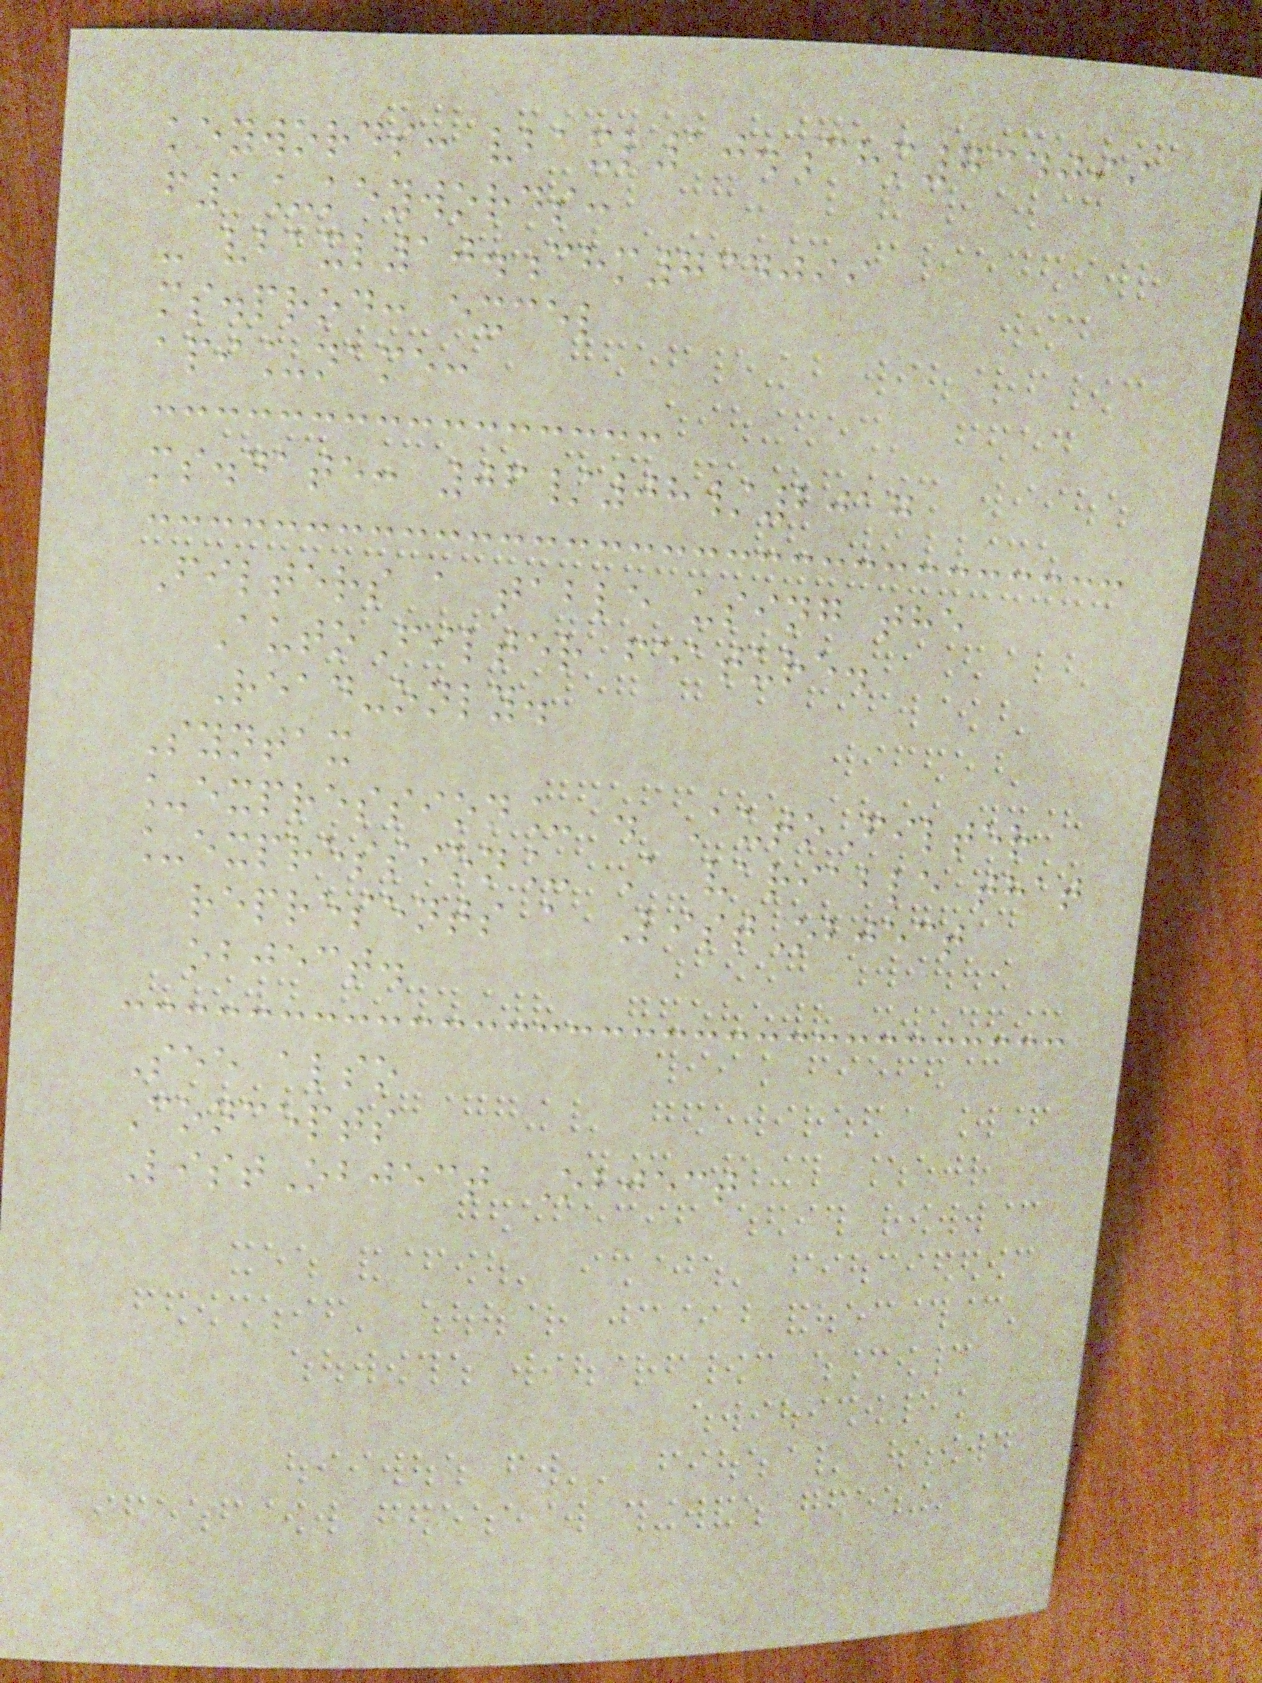keywords: vbaxl10.chm734099
f1_keywords:
- vbaxl10.chm734099
ms.prod: excel
api_name:
ms.date: 06/08/2017
Filters a table using the
AutoFilter feature.
Read-only.
Syntax
_expression_ . AutoFilter
_expression_ A variable that
represents a ListObject
object.
See also
Concepts
ListObject Object
